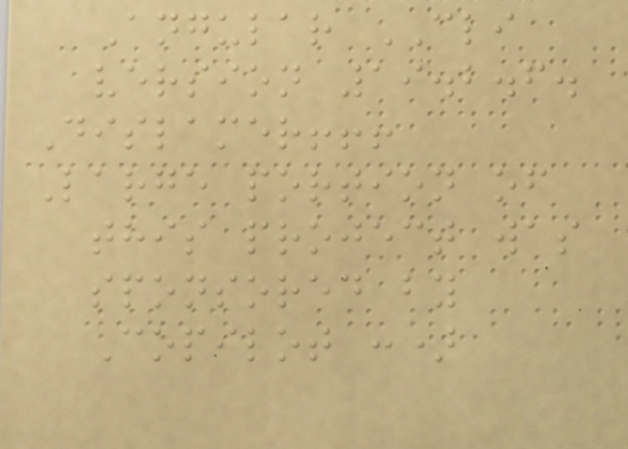Angular CLI
version 19.2.6.
Dislamer!!!
Large portion of
this project was
sponsored by
Copilot :)
